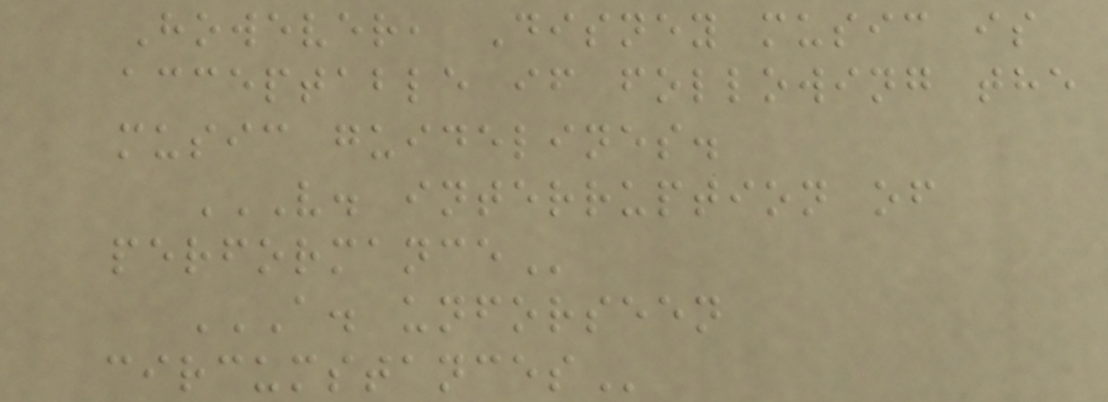However, Disney music is
acceptable if following the
music guidelines.
V. INTERRUPTION OF
PERFORMANCE
A. UNFORSEEN
CIRCUMSTANCES
